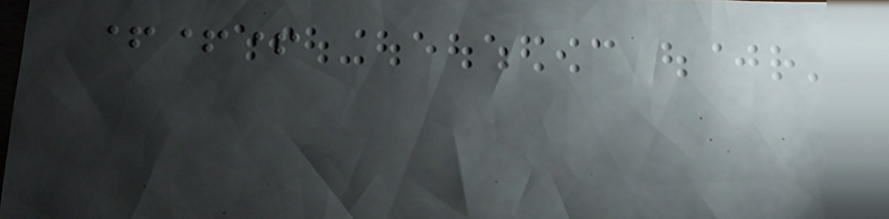+++
